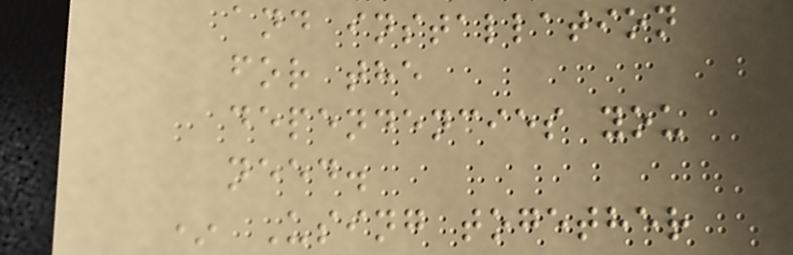and installation
for the
dependencies you
need.
* Using together
